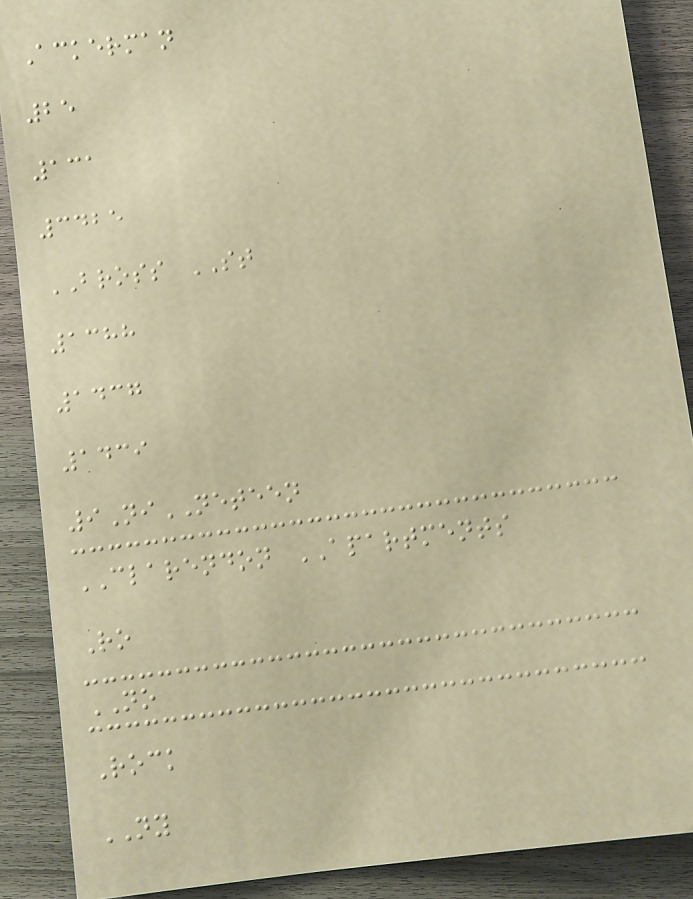Ackerman
25
131
3425
BROSS ST
1388
1437
1439
9NiNETEEN
CLARENDON APARTMENTS
Ro
NO
Rock
NY
